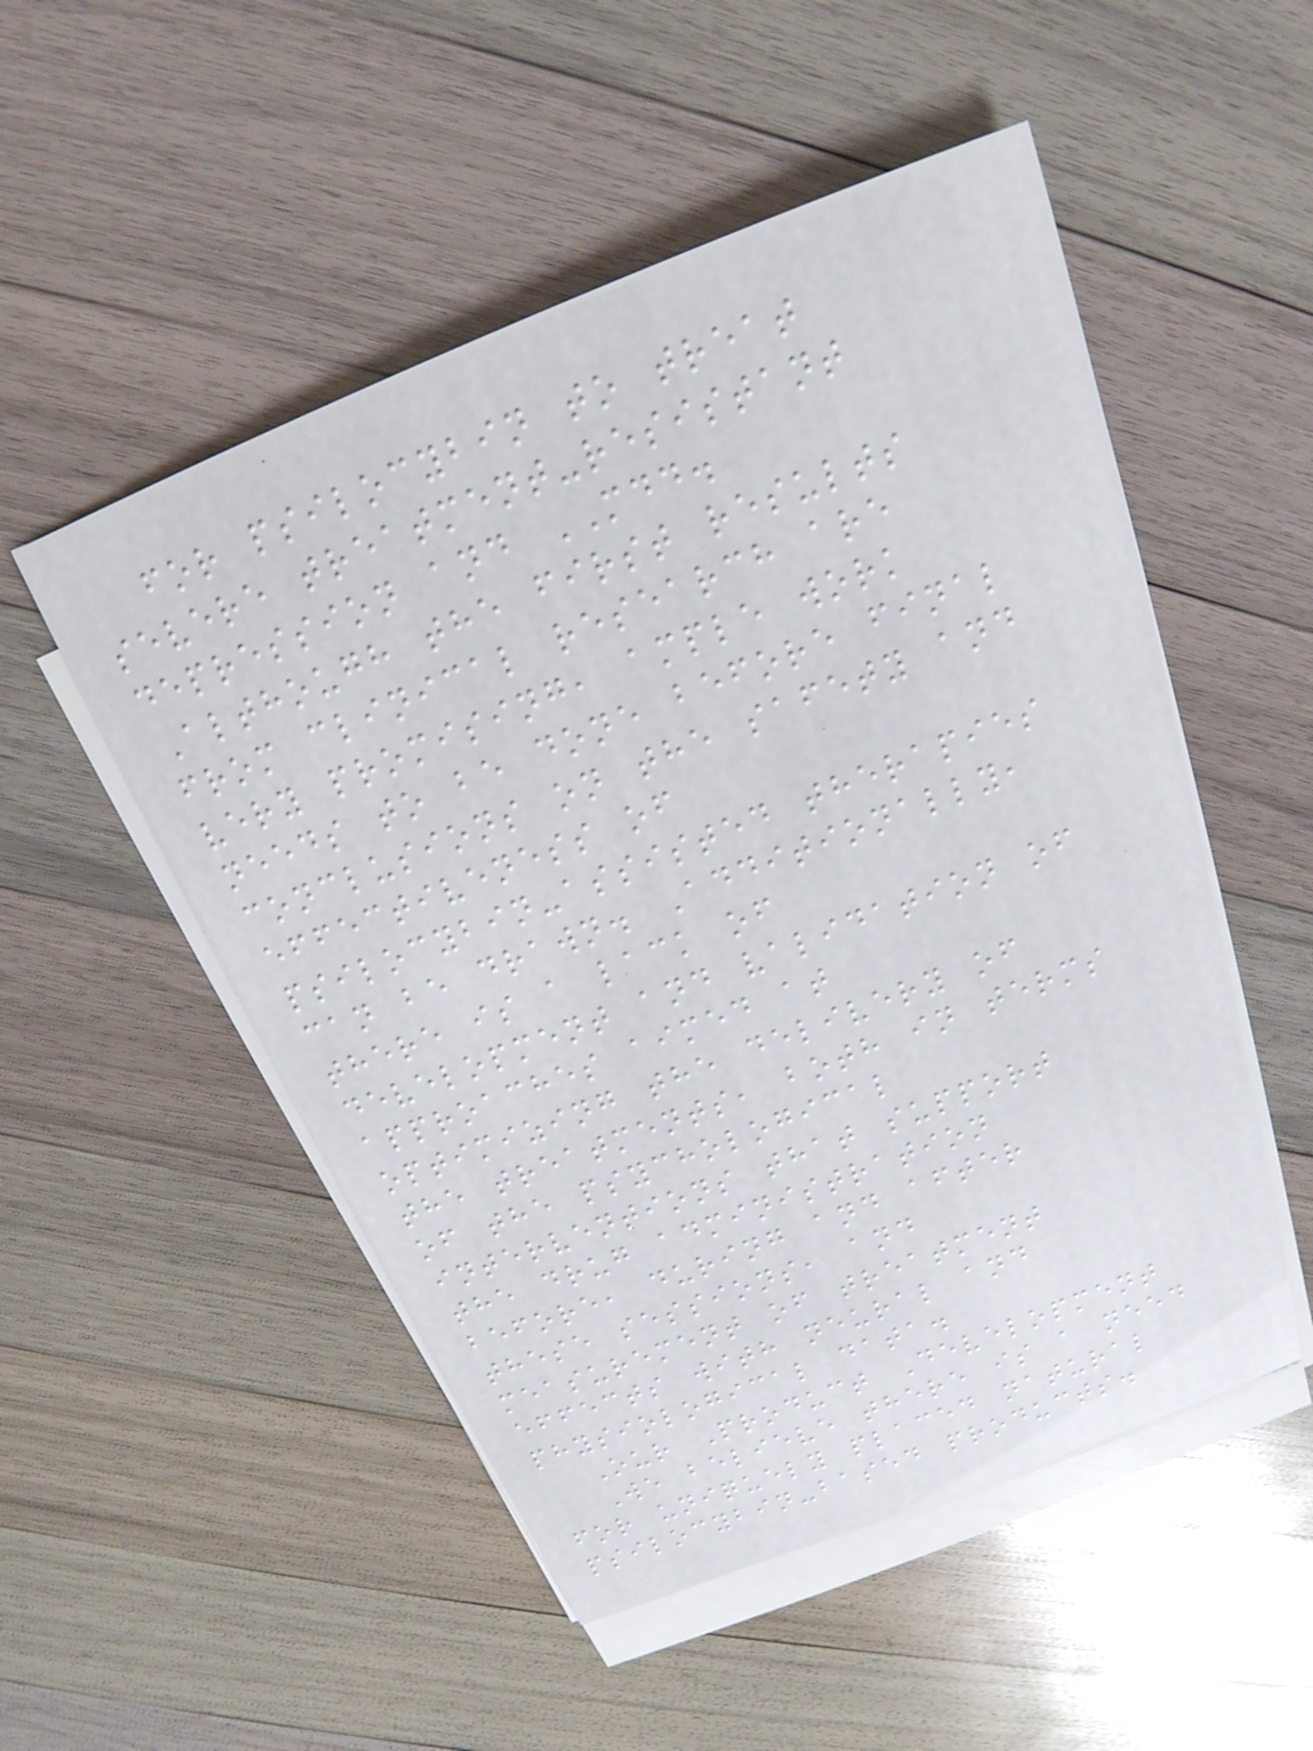for psilocybin to treat
severe treatment-resistant
depression and MDD.
Although the first results
from clinical research are
very promising, ample work
needs to be done before final
conclusions on the safety and
effectiveness of
psilocybin-assisted therapies
can be drawn. Additionally,
there is a lack of
development and validation of
approaches aimed at
optimizing the delivery of
the treatments, both in terms
of the psychological
interventions that support
the drug administration
before, during and after
these sessions, and
measurement of treatment
effects with neural and
physiological data.
Our Product Development
We believe there is a need
for uniquely placed natural
psilocybin-based products.
